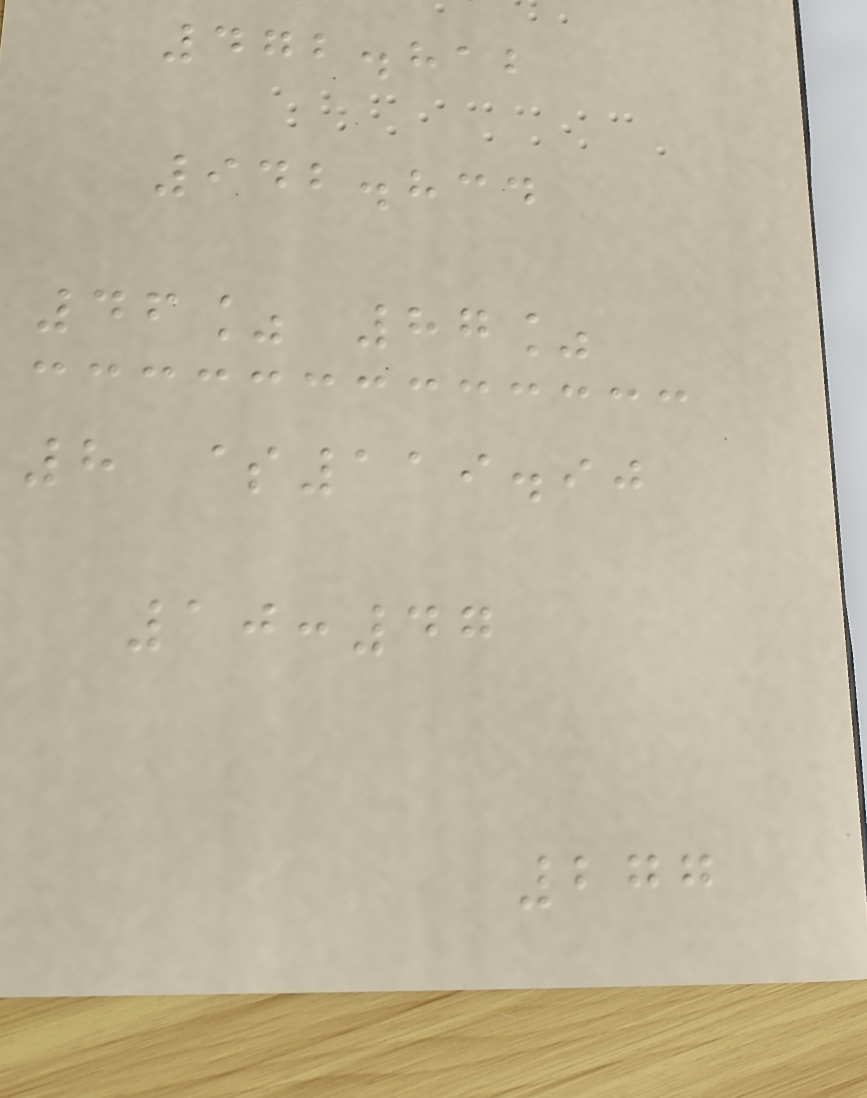472.812
942.834
46% 87%
8 $119.90
10:47
277
